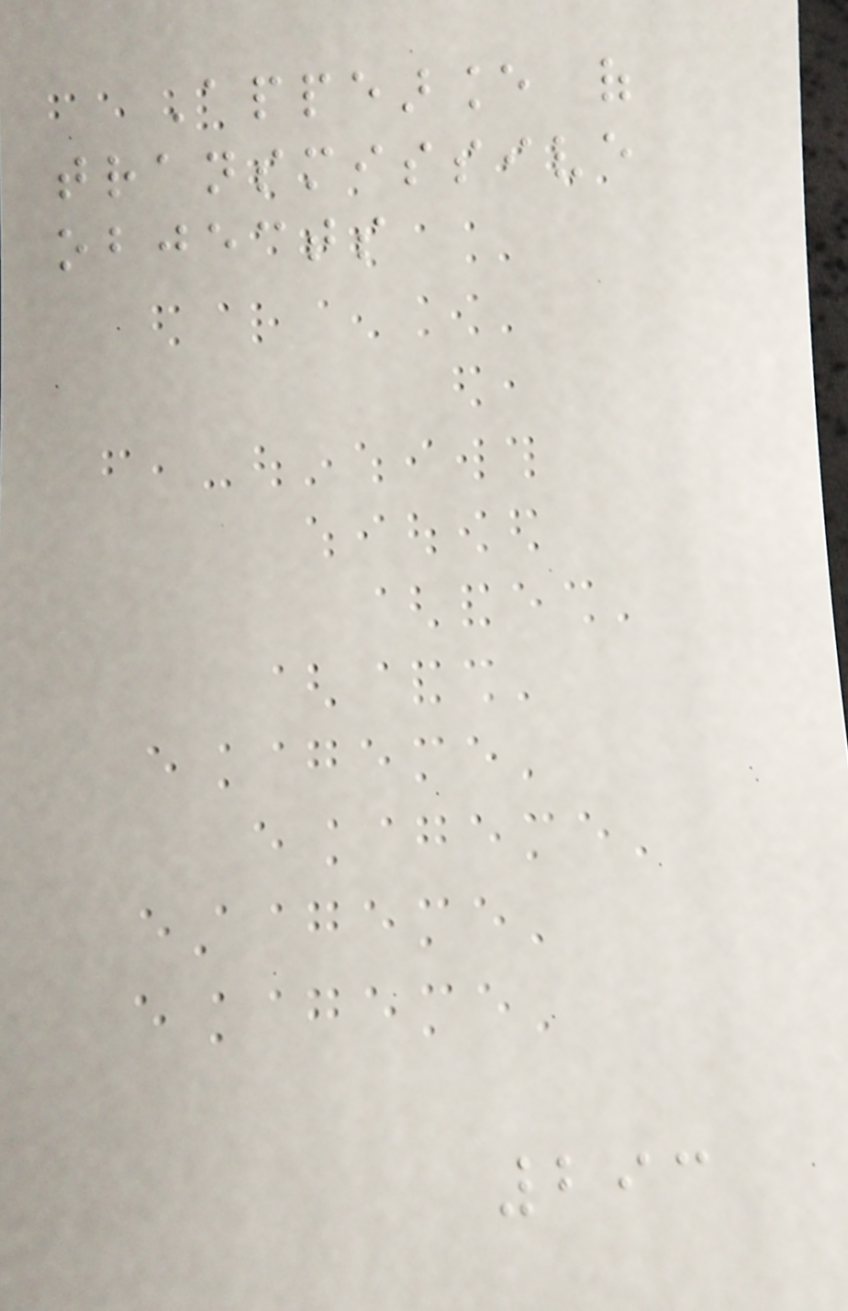Appearance of
transmissive
objects
293
